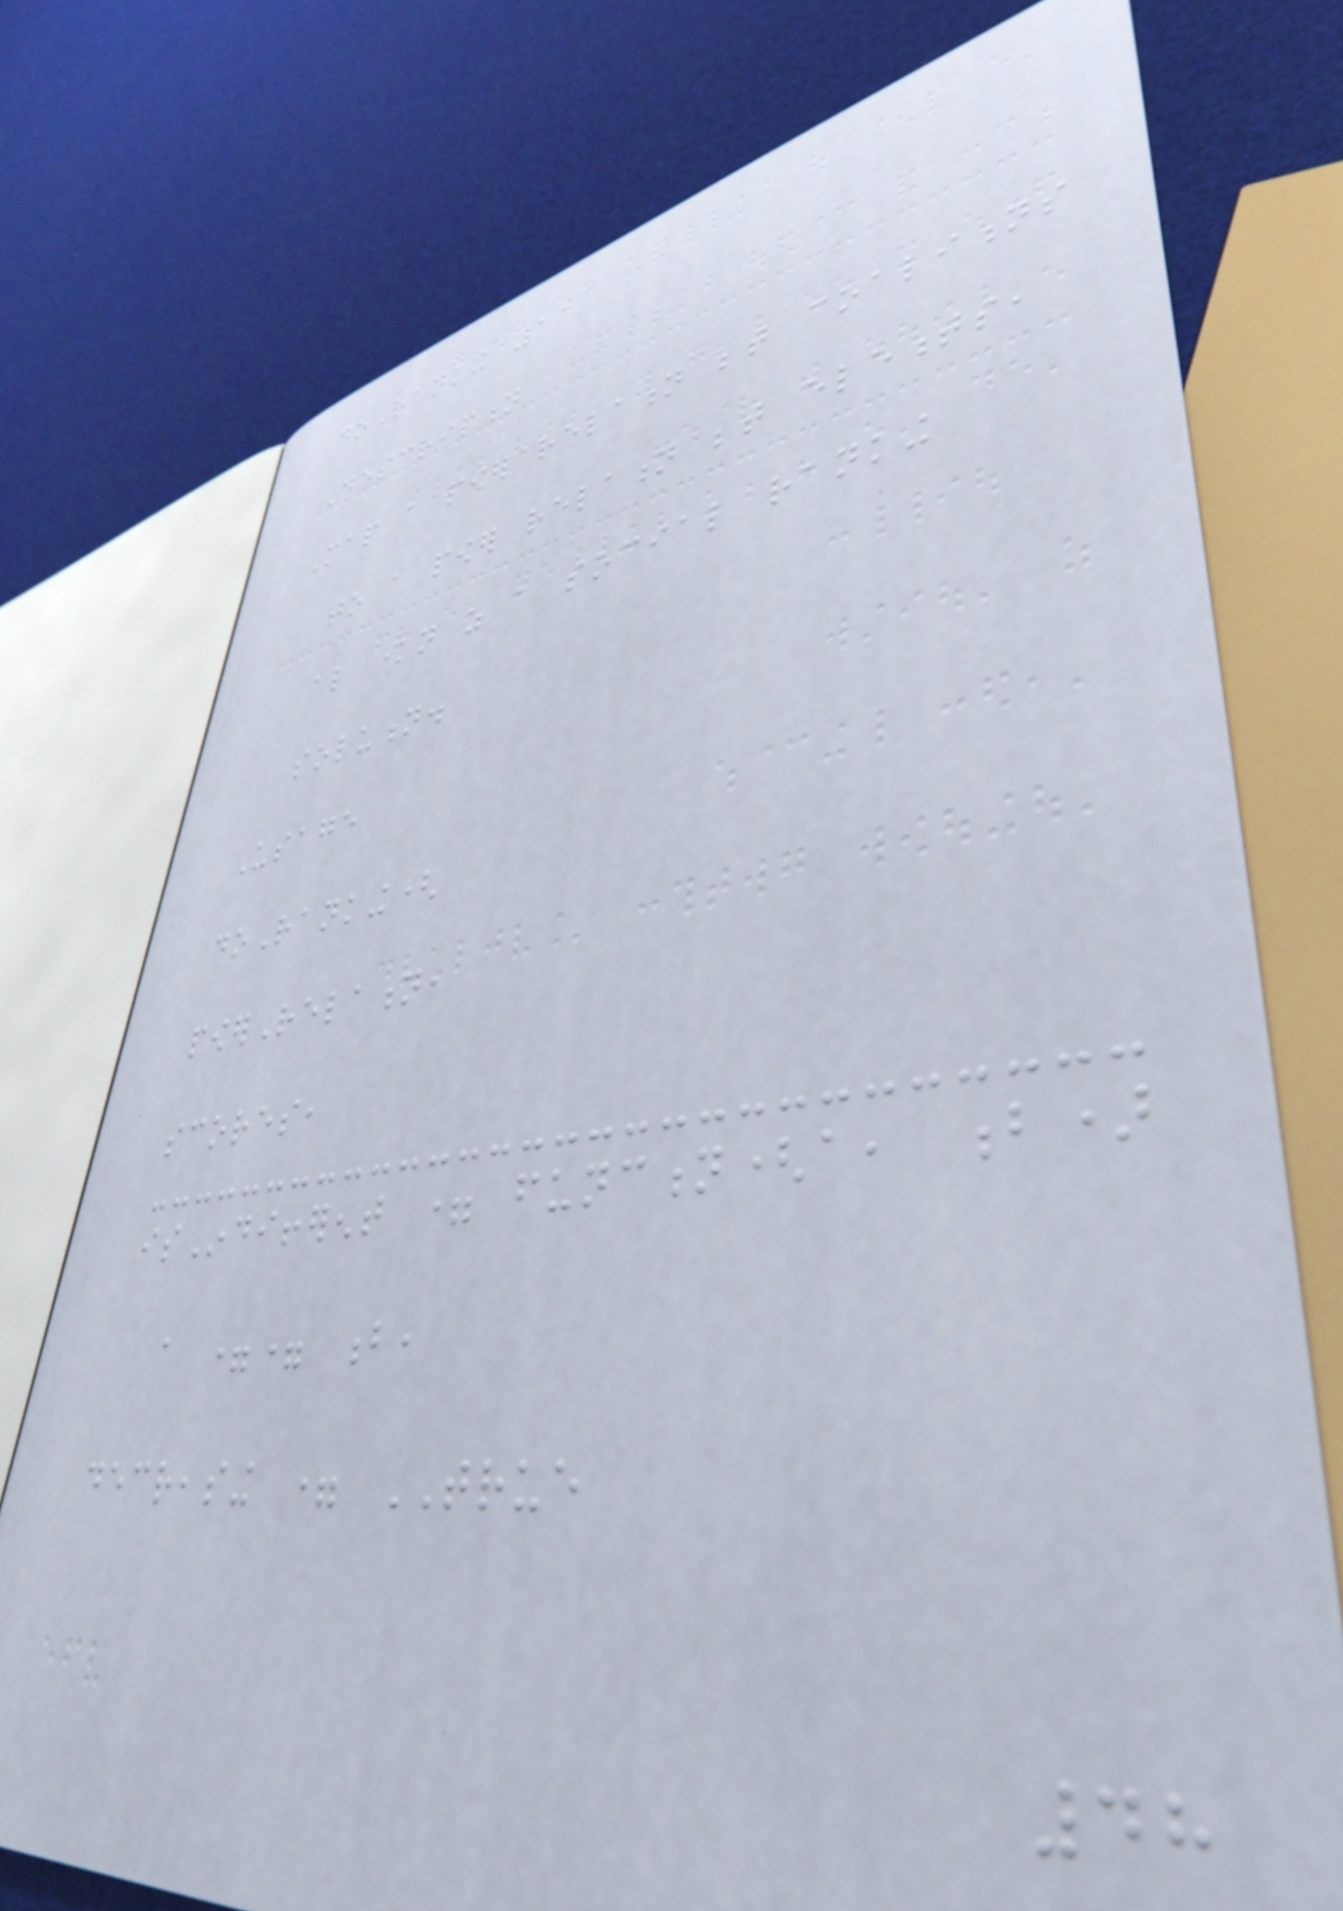doRanking 11
Description
Map a power relation between coalitions
to a power relation between elements,
also known as a social ranking
solution.
Usage
doRanking(
powerRelation,
scores,
isIndifferent = function(a, b)
a == b,
decreasing = TRUE
48
